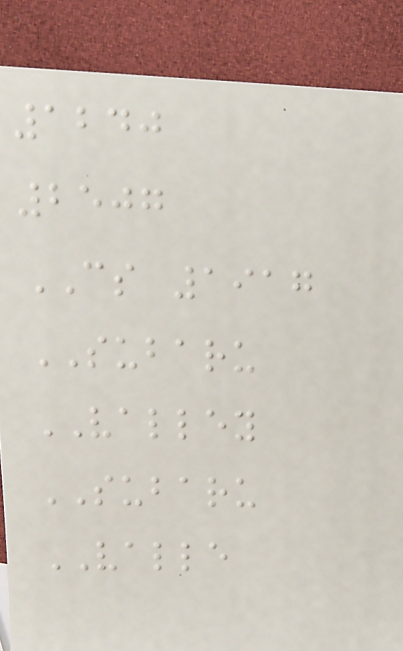1240
2507
CS 1917
SUBARU
VALLEY
SUBARU
VALLE
